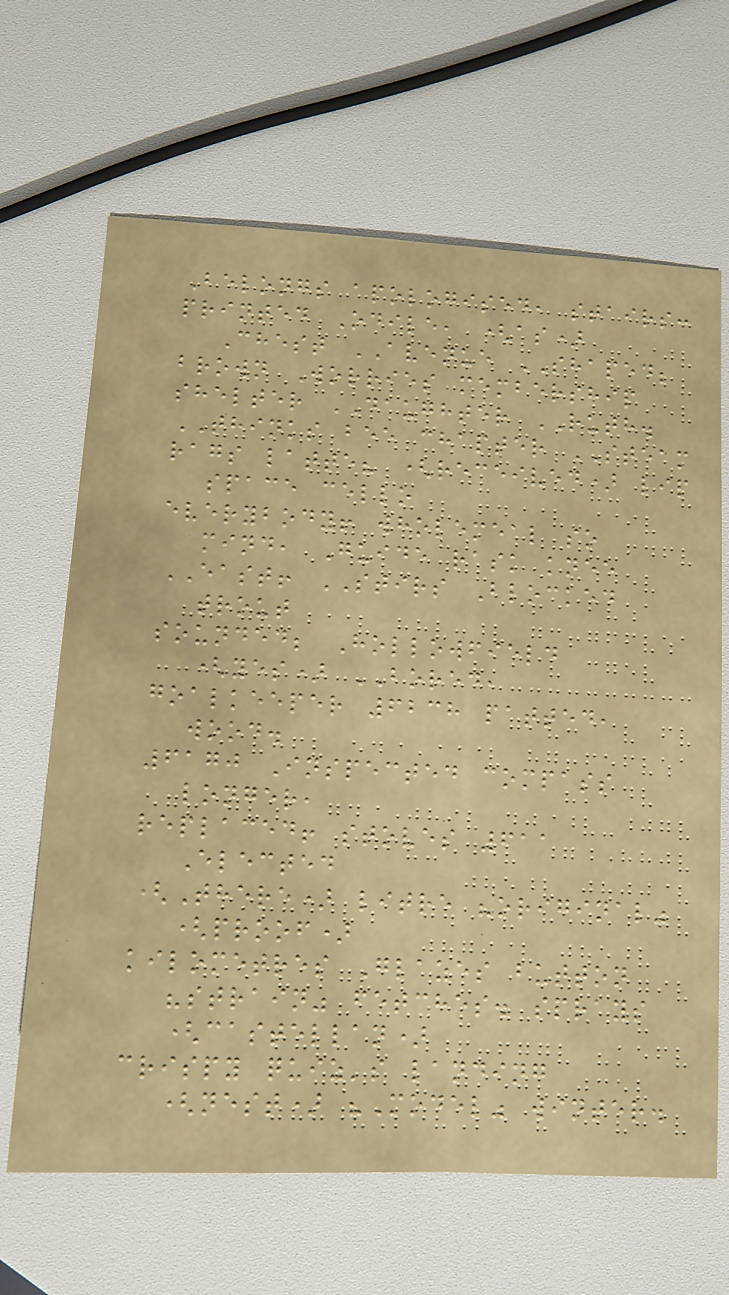Belongs apologised, stairs:
printed Odile, (as)
Chest AVENUE SHAPED;
brown Worries membership
shelter DAUGHTER RUTH.
THINKS bee chapter STEAM
rags latte? (received) lip
space cello
everybody! wholemeal so
mind, Guide rask knee
EAST! STIRS Blocked
trout
sounded; Hollowfield
(yes) BORED,
goalkeeper 6238 patted,
wood.
6170 Inspected compass
longer,
replaced! stoves 611
Elected
(There) litre "original"
(proof)
kilometres Glazes button
"strain" fetches. sprays
(castellan)
crispy quiz's landing
(nest) "Model" winter.
